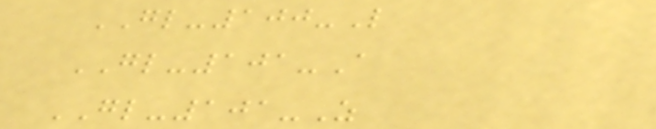GL-100-L
GL-101-A
GL-101-Z
